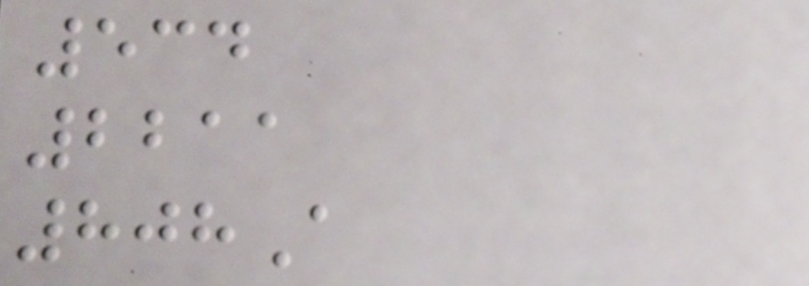534
2211
808A
